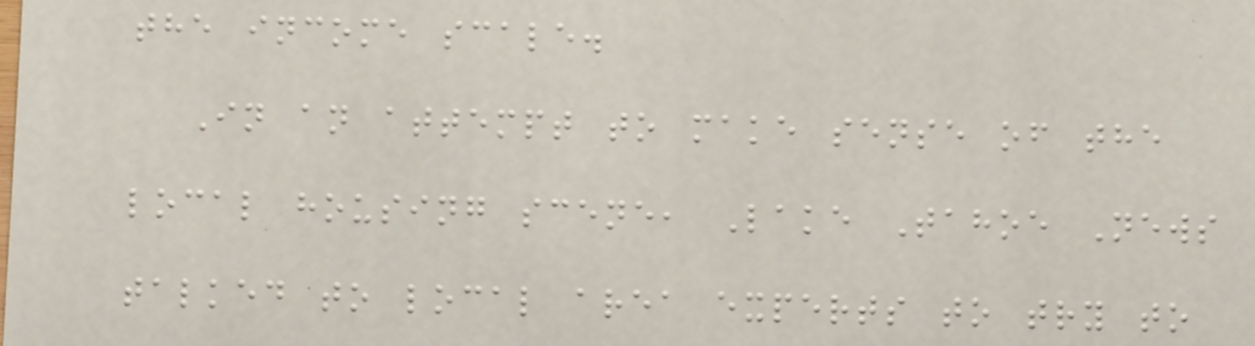the income scale.
In an attempt to make sense of the
local housing scene, Lake Tahoe News
talked to local area experts to try to
